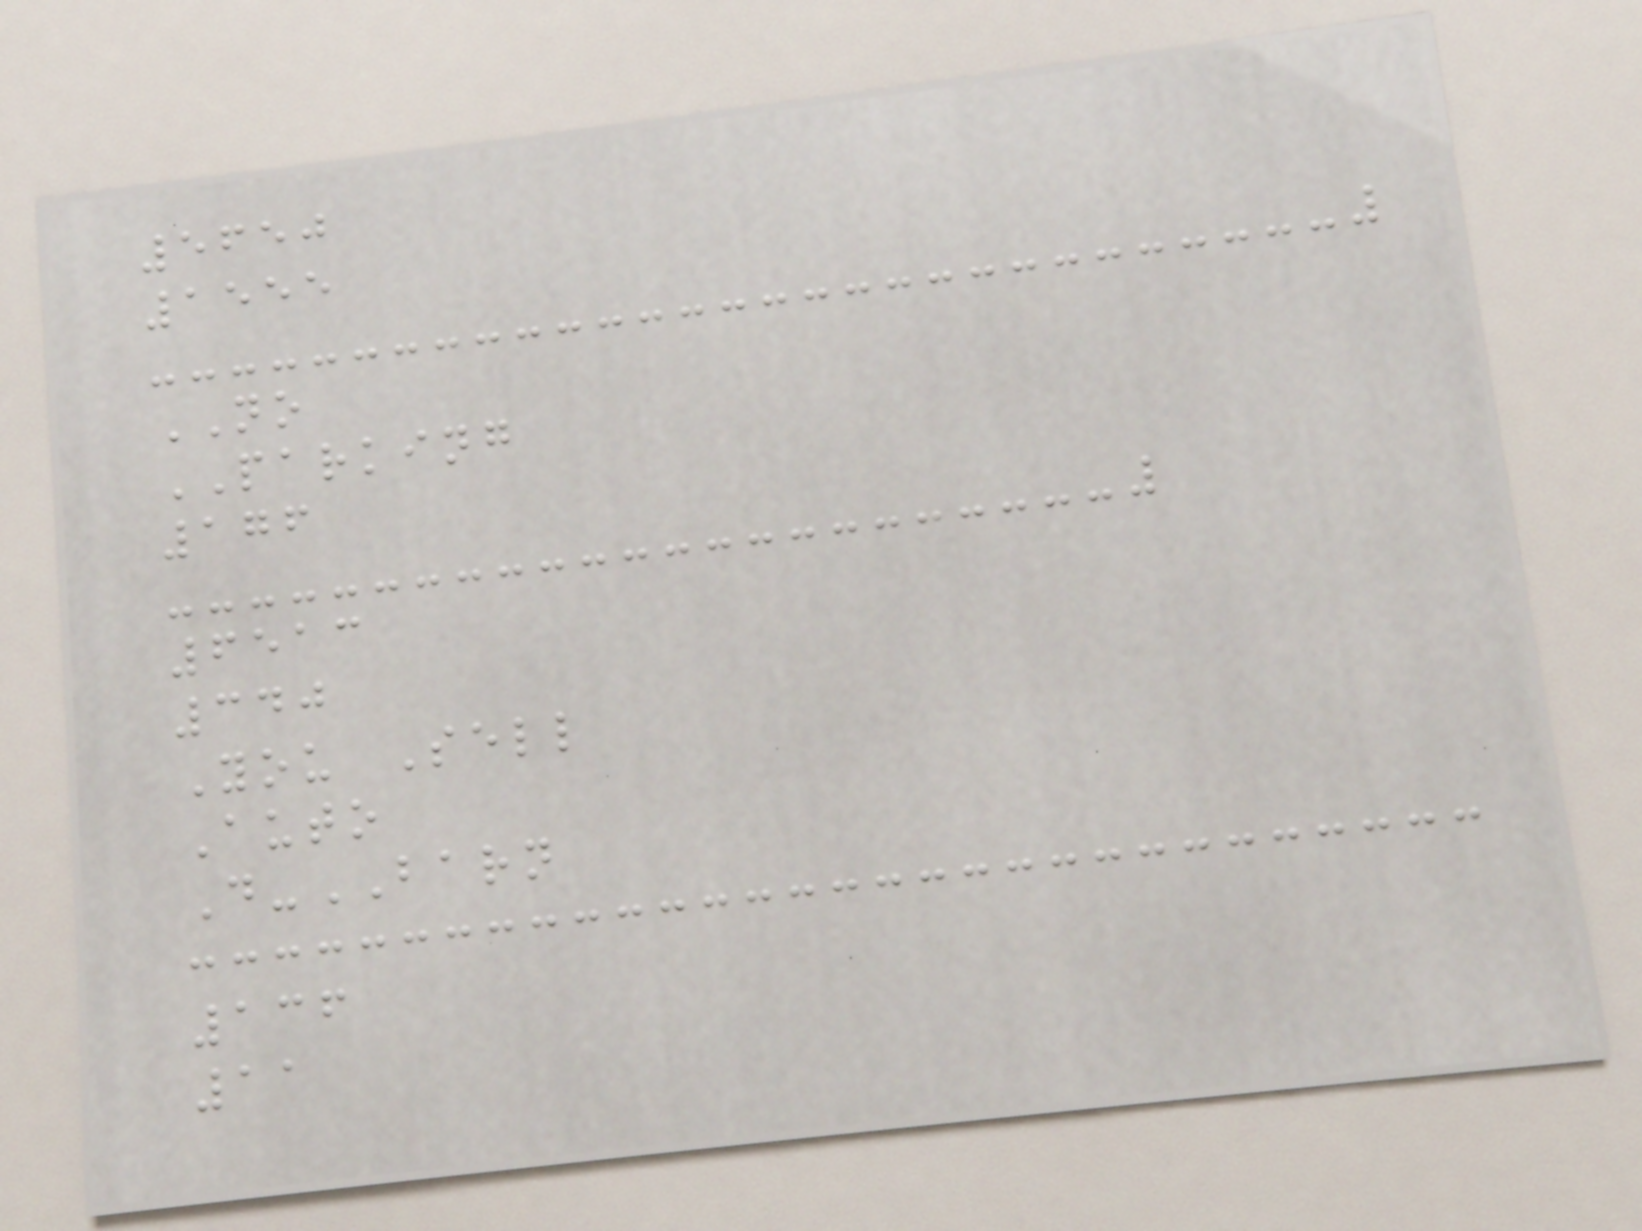5650
1555
NO
PARKING
176
6513
340
You Sell
Auto
D-BARN
136
11
